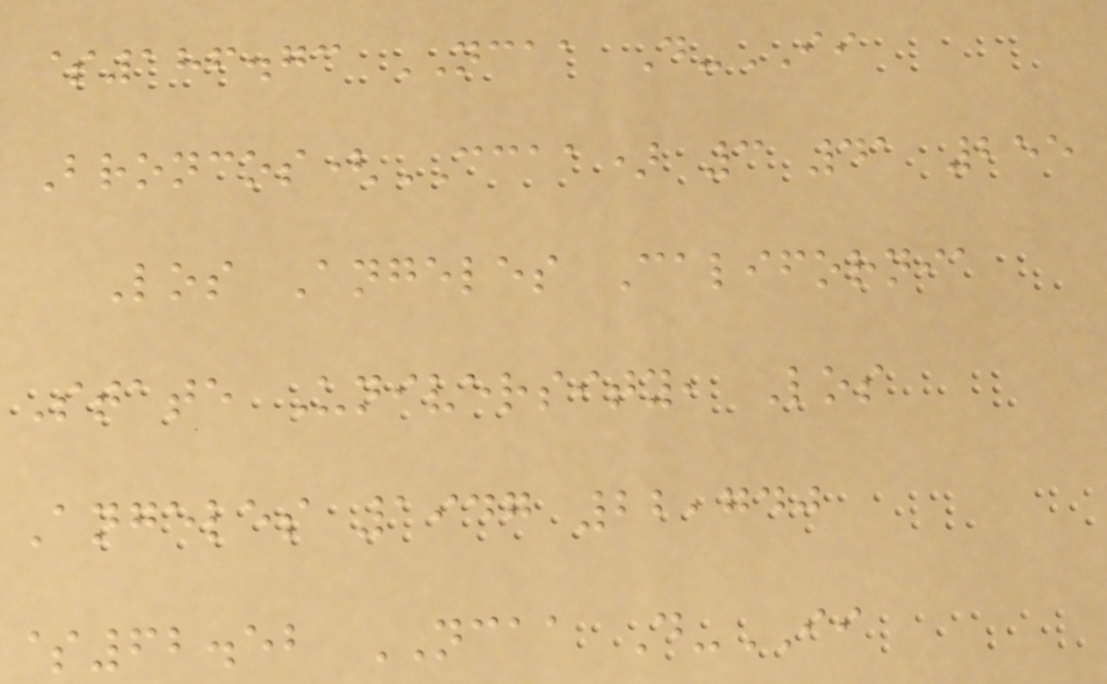$186.73 NCAA D-II
Broncos(CCAA) 3 41 255
Los Angeles California
State University, Los
Angeles 1947 22,740
$62.52 NCAA D-II
